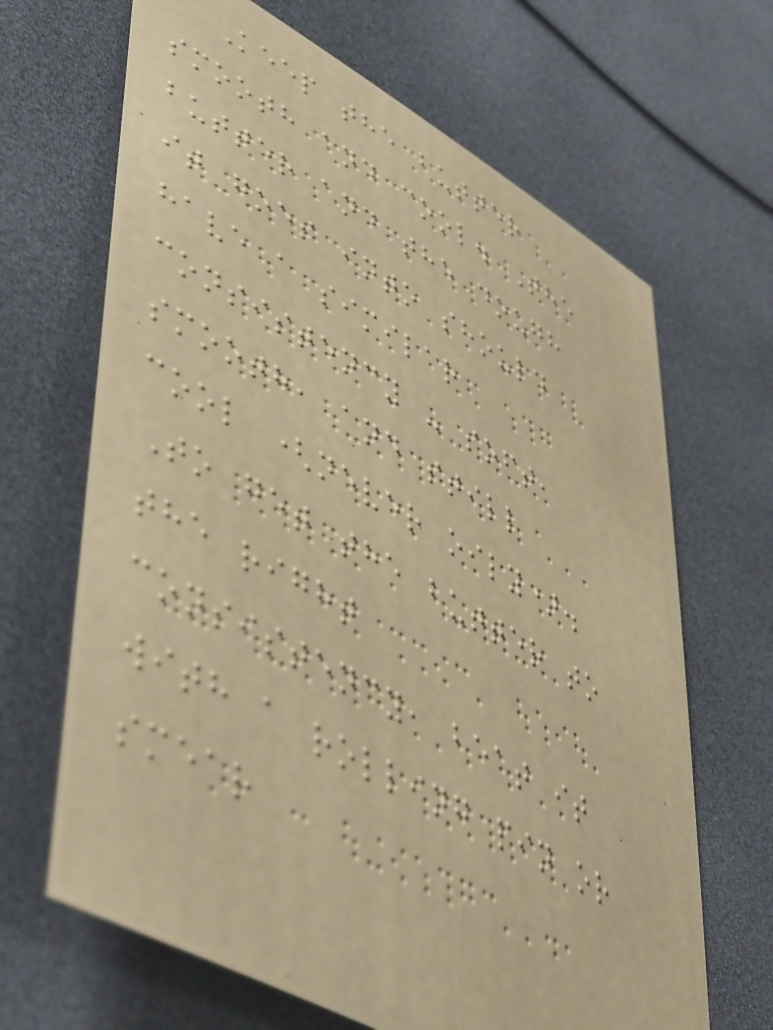Keep the butter
smooth and cool. The
butter and the dough
it goes into should
have a similar
consistency - soft,
smooth, and still
cool (never oily).
To get the butter to
the right
consistency, beat it
with a rolling pin or
smear
